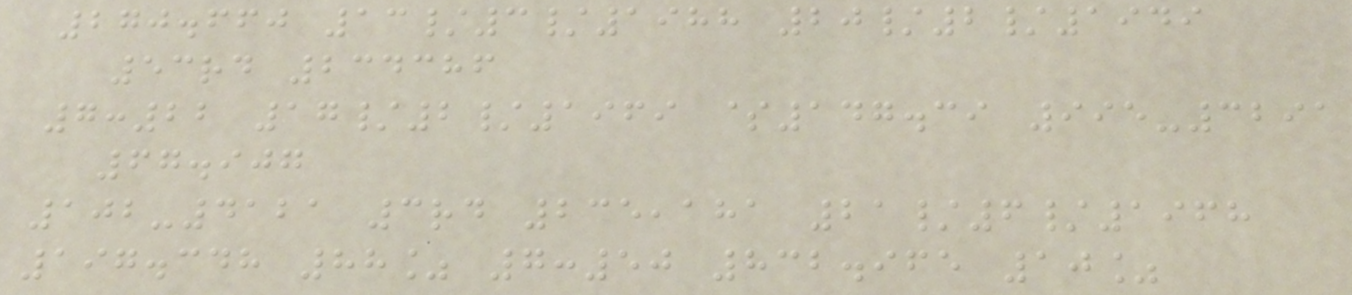270.660 13/3/1988 20/2/1949
53rd 234386
7:22 17/2/1969 $147.39 995-3291
67.907
102-4121 3rd 235,181 21/6/1968
197.348 88% 7:50 832.965 10%
